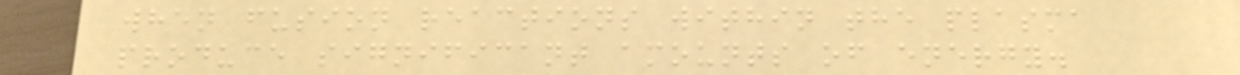when fusion reactions within the plasma
produce significant amounts of energy.
